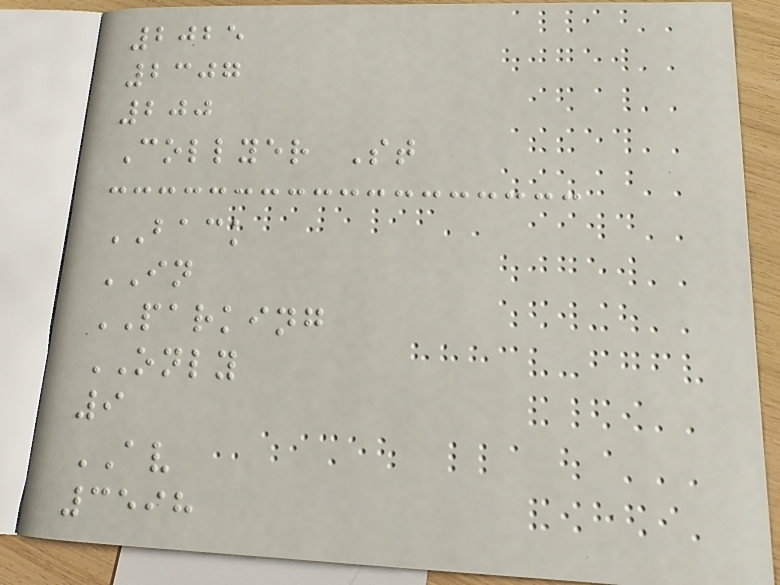2025
2307
200
Collyer St
BACK
IN
PARKING
ONLY
9
AV
3598
